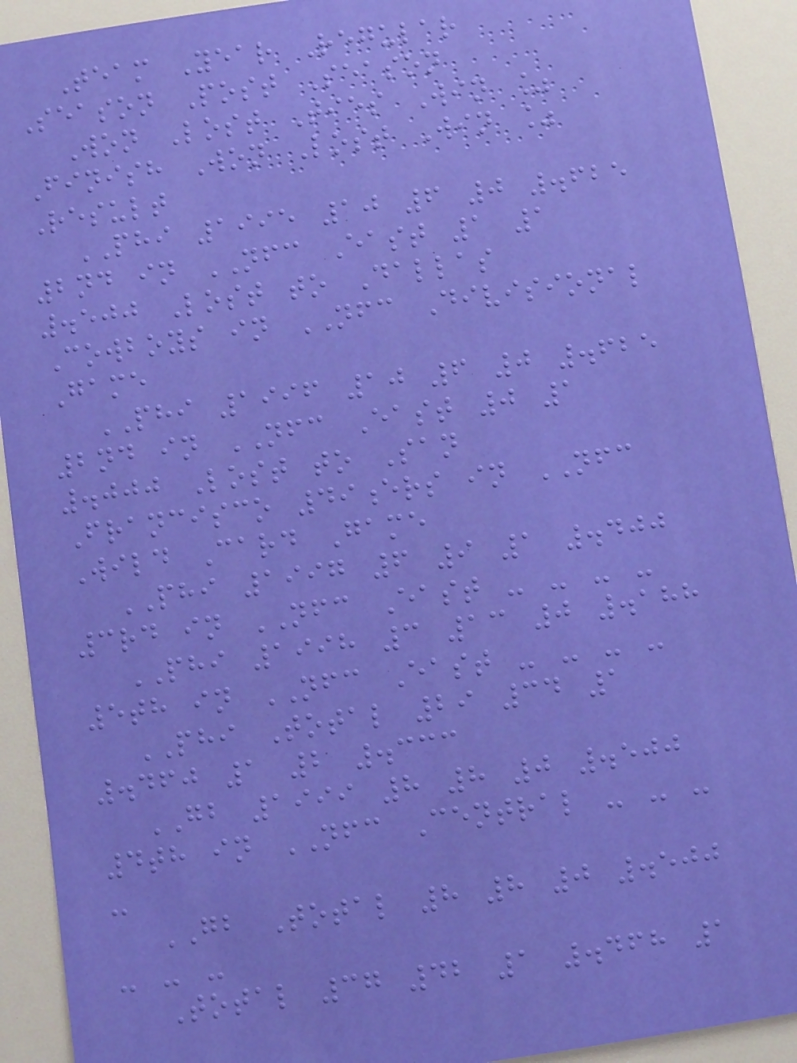Team Year Regular
Season Post Season
Won Lost Ties Win %
Finish Won Lost Win %
Result
PHI 1995 10 6 0 .625
2nd in NFC East 1 1
.500 Lost to Dallas
Cowboys in NFC Divisional
Game
PHI 1996 10 6 0 .625
2nd in NFC East 0 1
.000 Lost to San
Francisco 49ers in NFC
Wild Card Game
PHI 1997 6 9 1 .400
3rd in NFC East - - - -
PHI 1998 3 13 0 .188
5th in NFC East - - - -
PHI Total 29 34 1
.460 1 2 .333
GB 1999 8 8 0 .500
4th in NFC Central - - -
-
GB Total 8 8 0 .500
- - -
Total 37 42 1 .468 1
